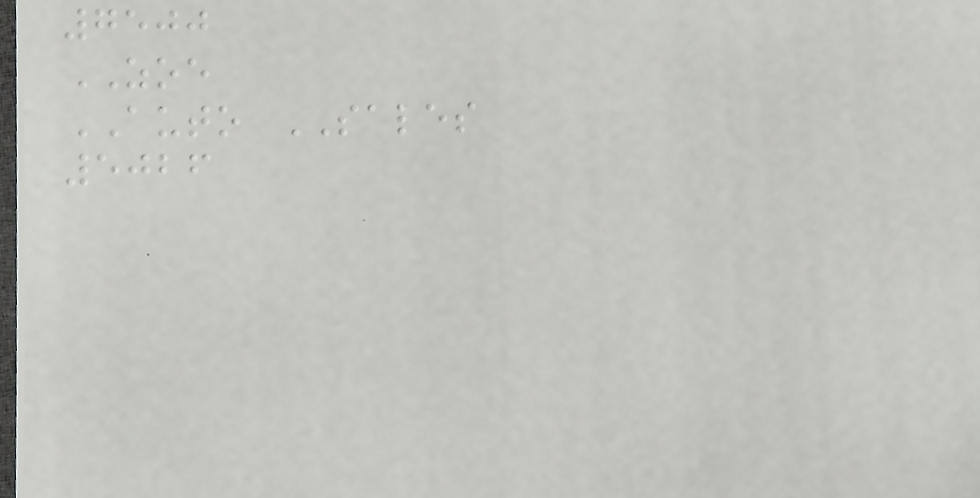7500
ZOE
AUTO SALES
5026
